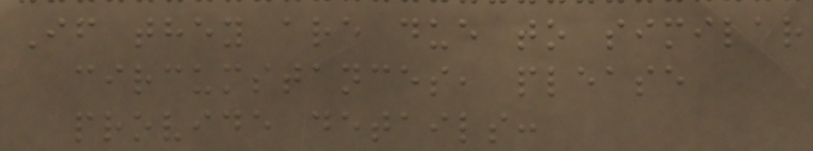If they are due to similar
circumstances, please
provide details:
